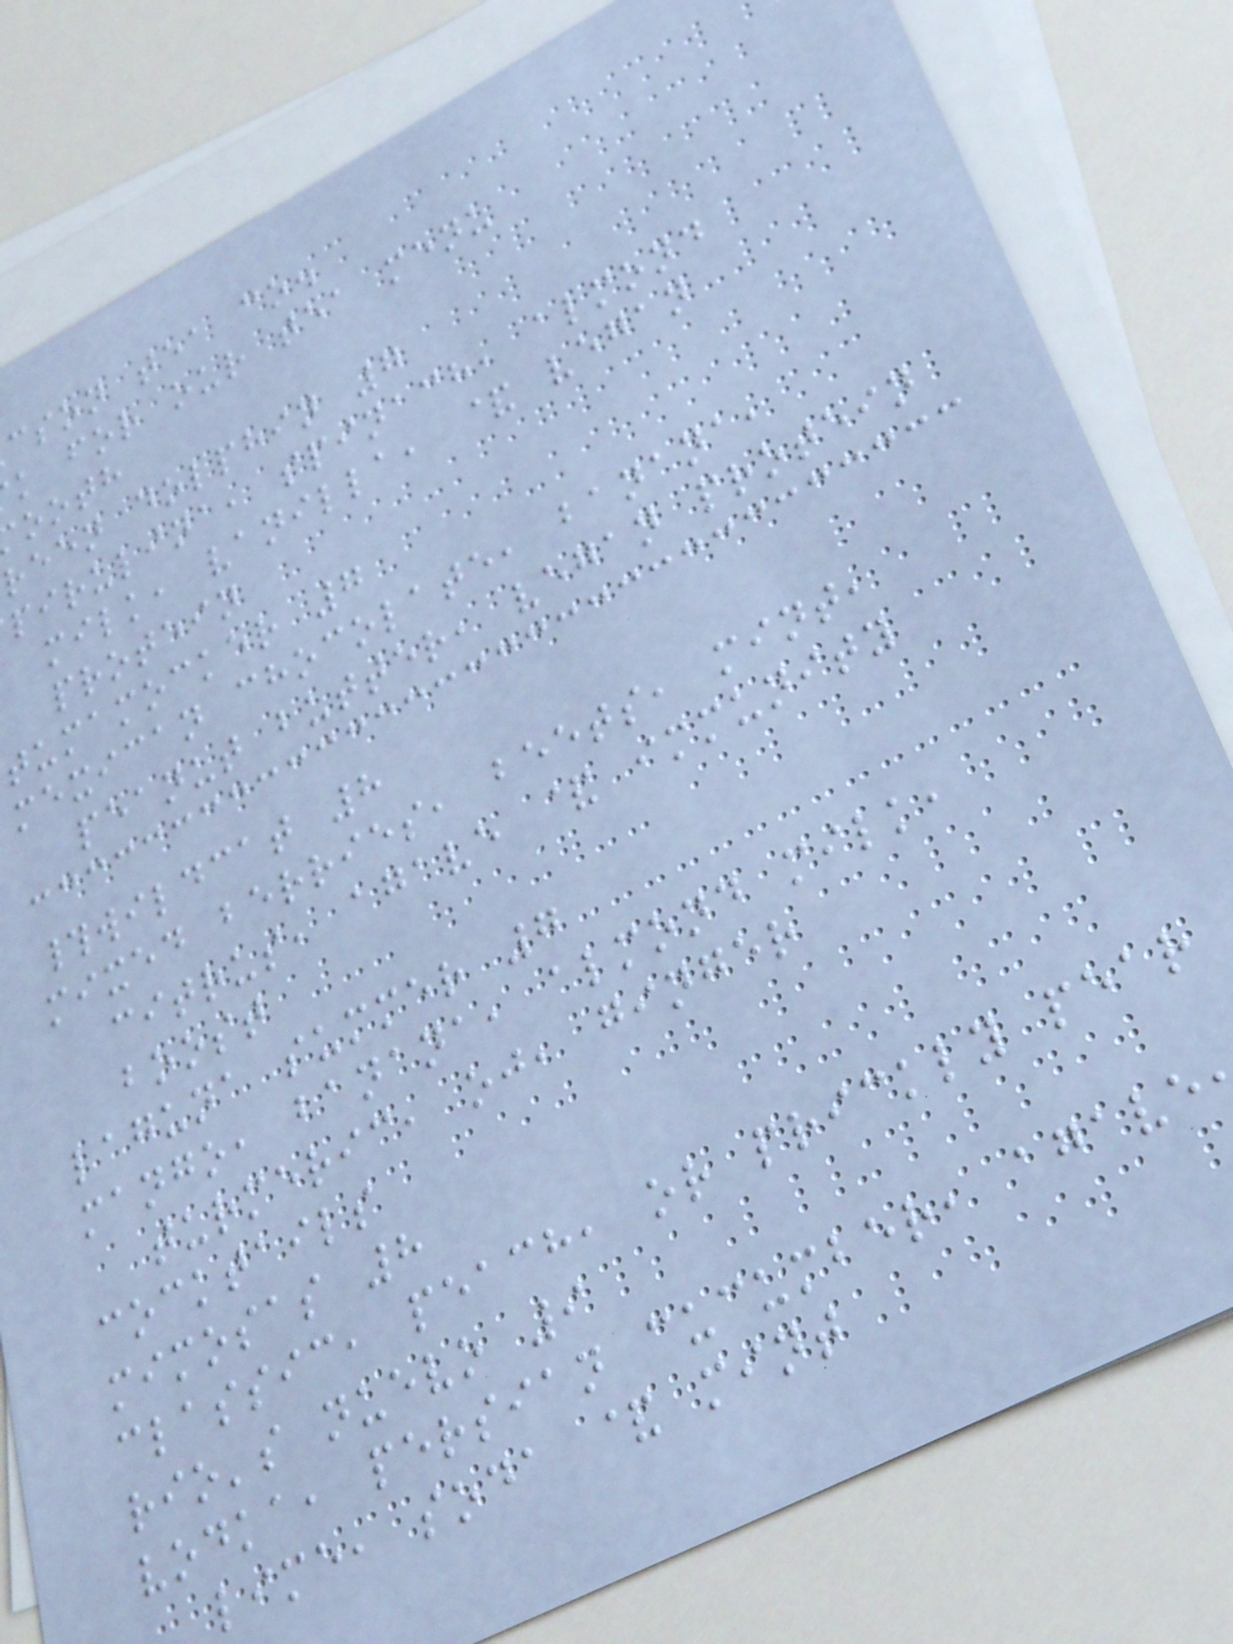cson tea co.
k for our tea menu
ooth
reen dolphin 7
pirulina, spinach, almond
milk, vanilla, & vegan
protein
tumamocker 7
mexican chocolate, banana,
peanut butter, vegan protein
#wildcat 8
mixed berries, beets, mint,
citrus, agave & immunity
boost
laguna summer 7
mango, banana, almond milk,
turmeric, oj, ginger
cocktails
mimosas 8
classic, peach, or prickly pear
rio's nuevo 9
vodka, persian cucumber, agave
lime, soda & mint
